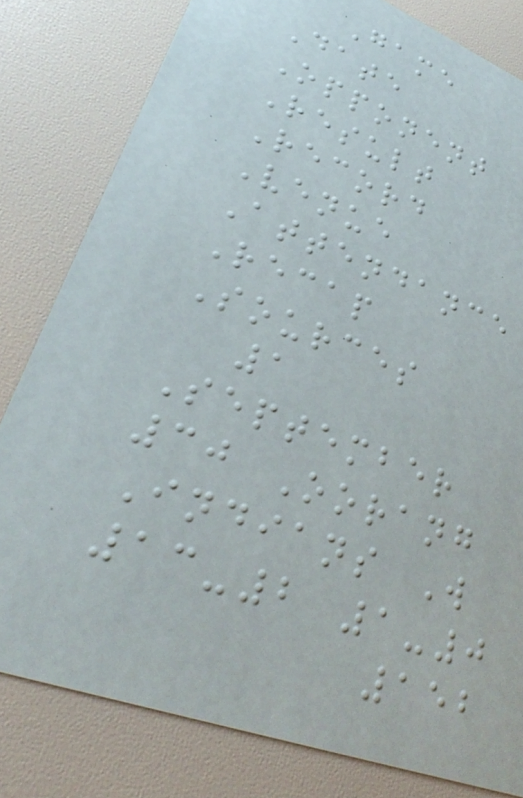Game
Date
Opponent
Result
Record
Venue
Attendance
Recap
Sources
1
September
30 Oorang
Indians W
13-2 1-0
152
